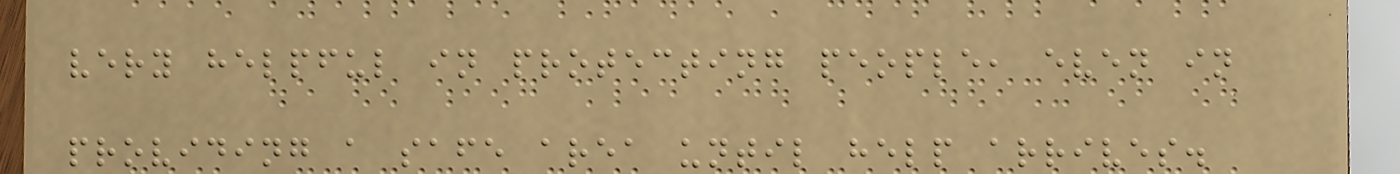very helpful in protecting people, even in
providing a safe area until help arrives.
